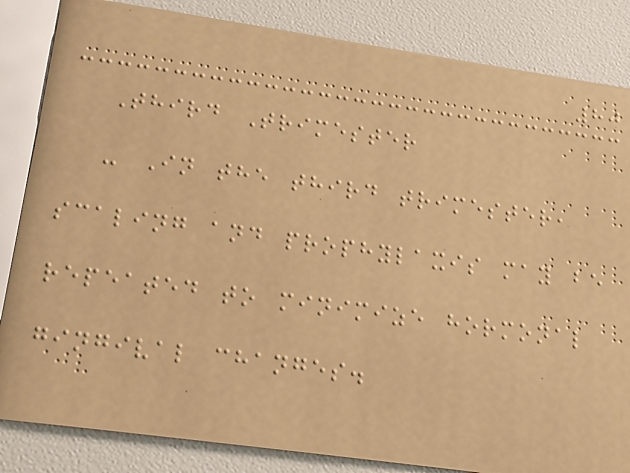80
Third Trimester
- In the third trimester,
scaling and prophylaxis may be
repeated to minimize hormonal
gingival changes.
